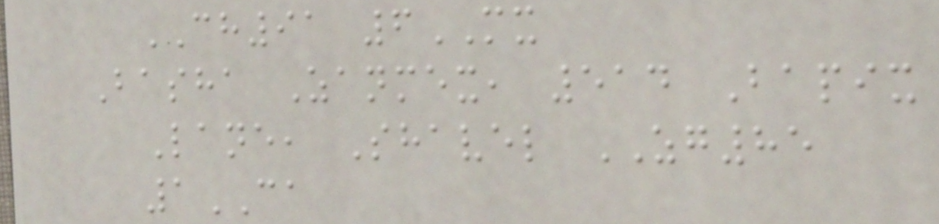CH91 6MX
Basha Zanmex, 514 Bapix
Lane, Shavel ZG85
1CA
